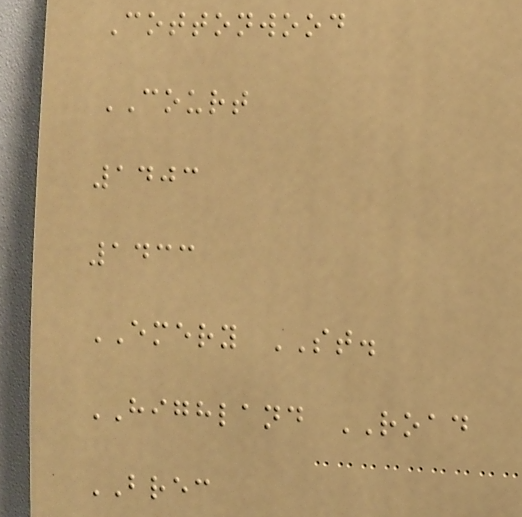Cottonwood
COURT
1403
1433
EMERY ST.
HIGHLAND ROAD
BREC
